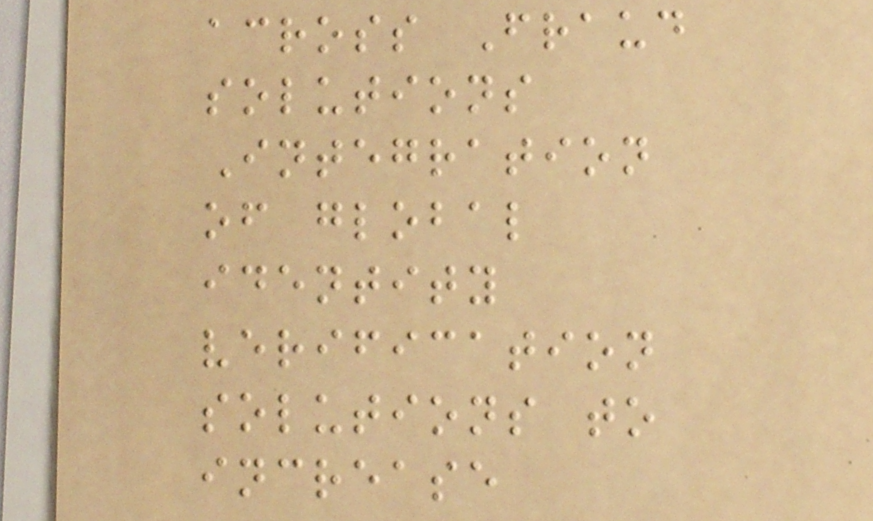across Fraud
solutions
Integration
of global
identity
verification
solutions to
increase
